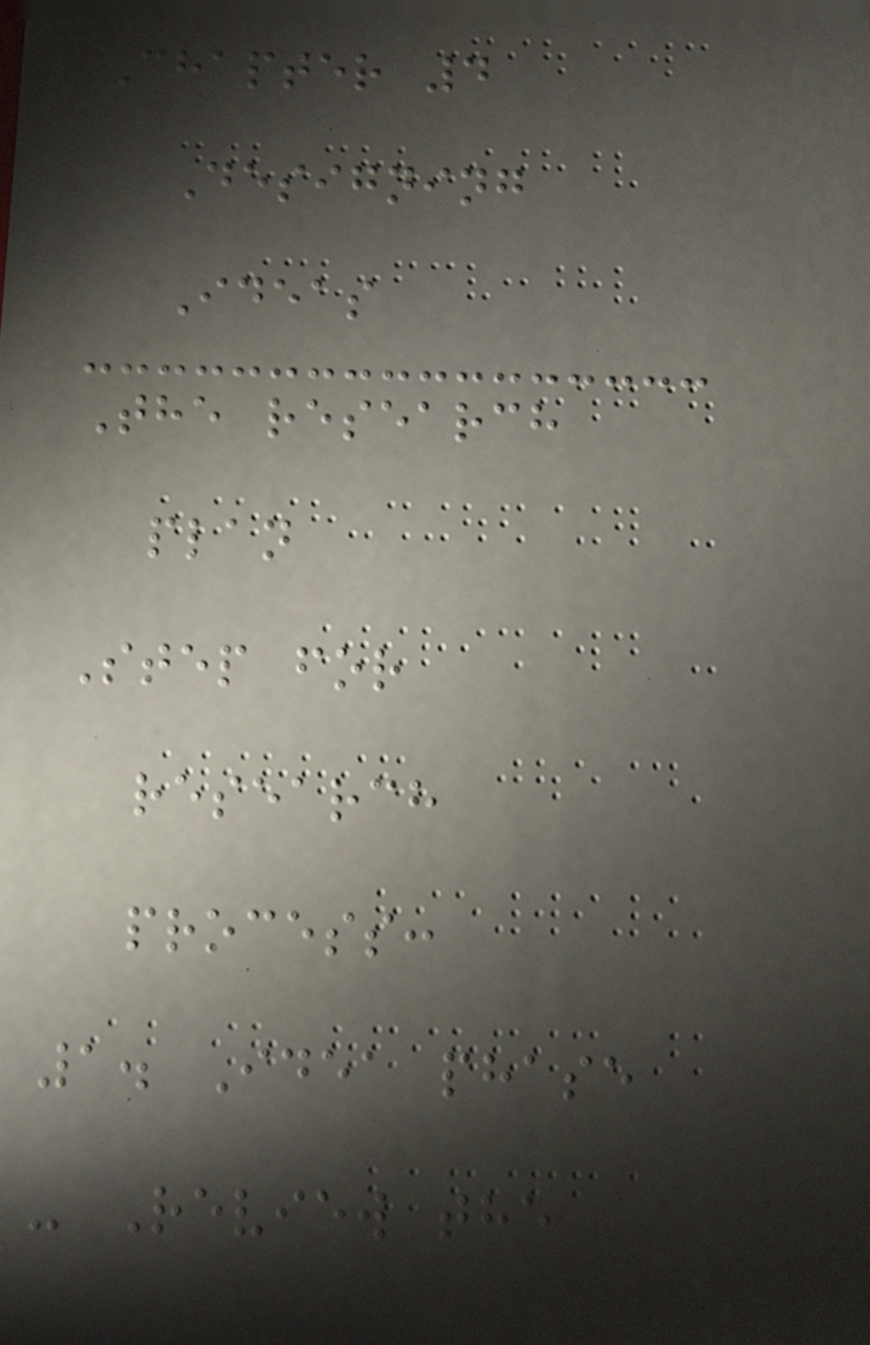Chapter 4
Designing
Ideas
The research
plan
Step for
research
process:
1. Idea phase
- Review the
